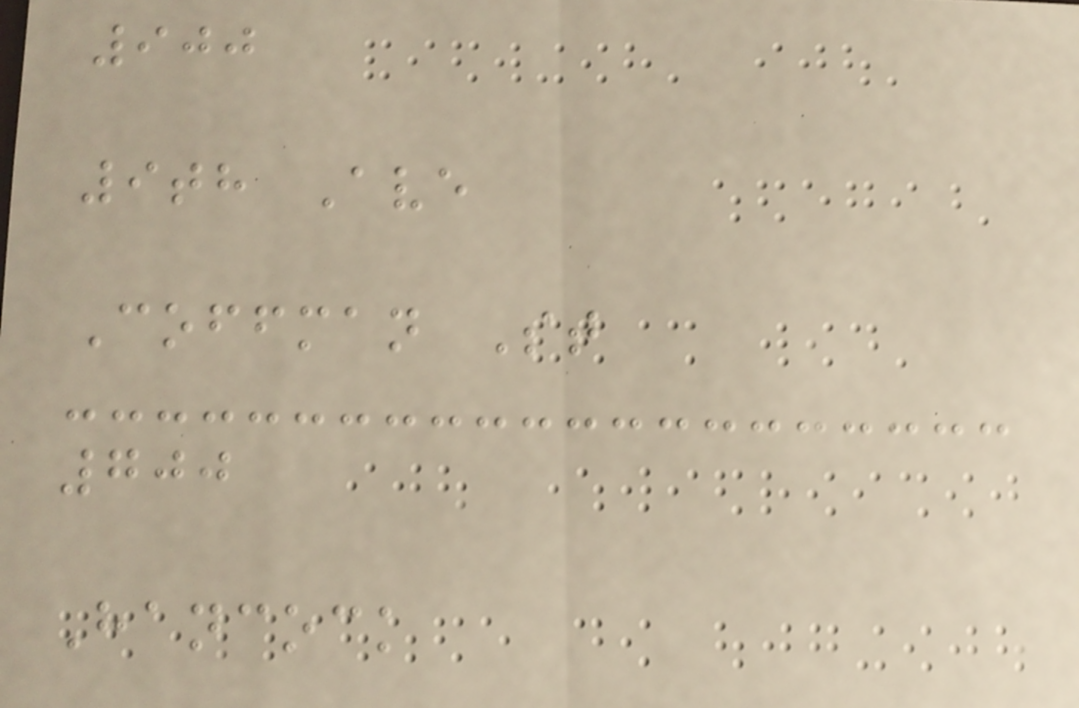900
9th Ave
Coffman St
700
Hancock
